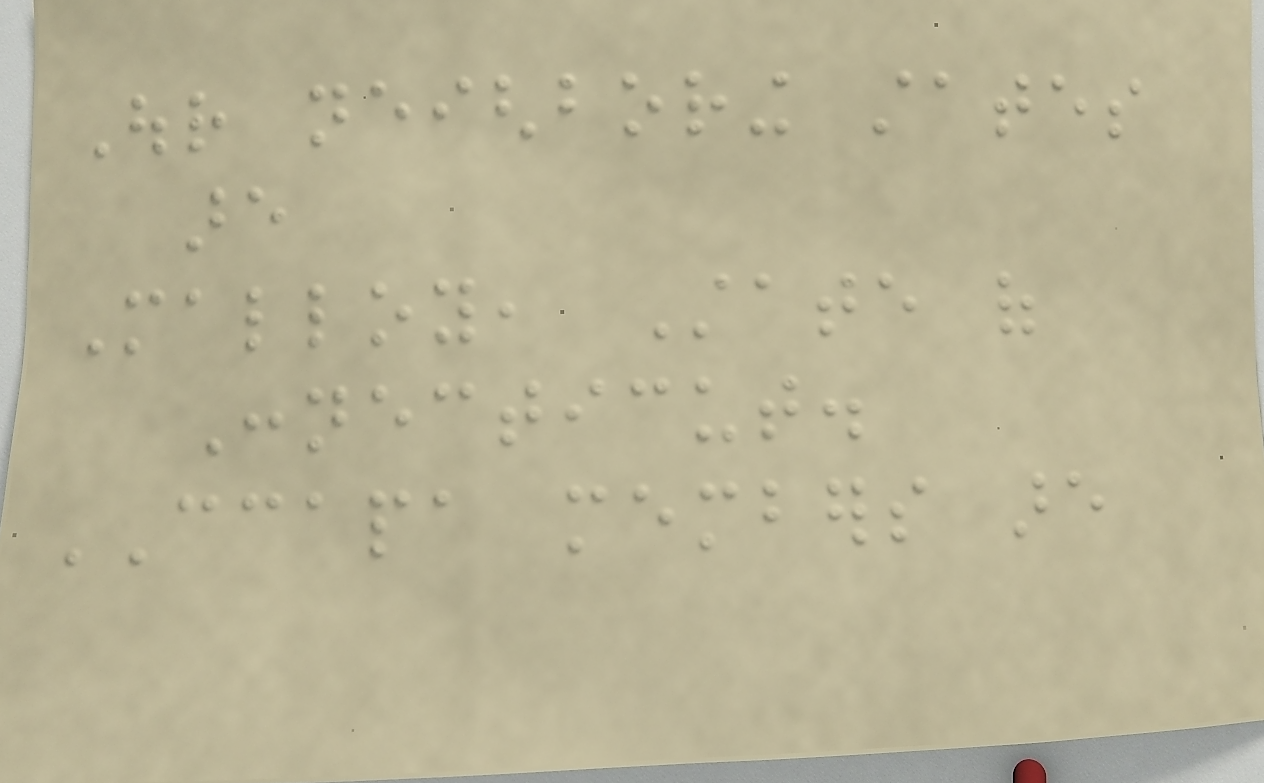Our neighboring states
are
Malloy, State of
Connecticut.
CCAPA members are
